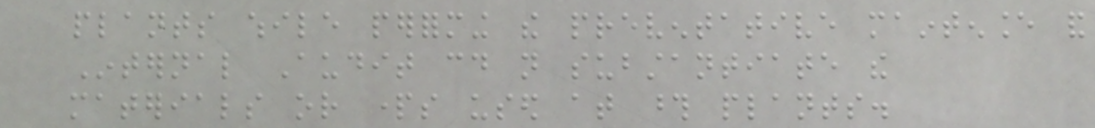plants while performing the preventative maintenance and
Internal Audit could not substantiate the
materials or parts used at those plants.
